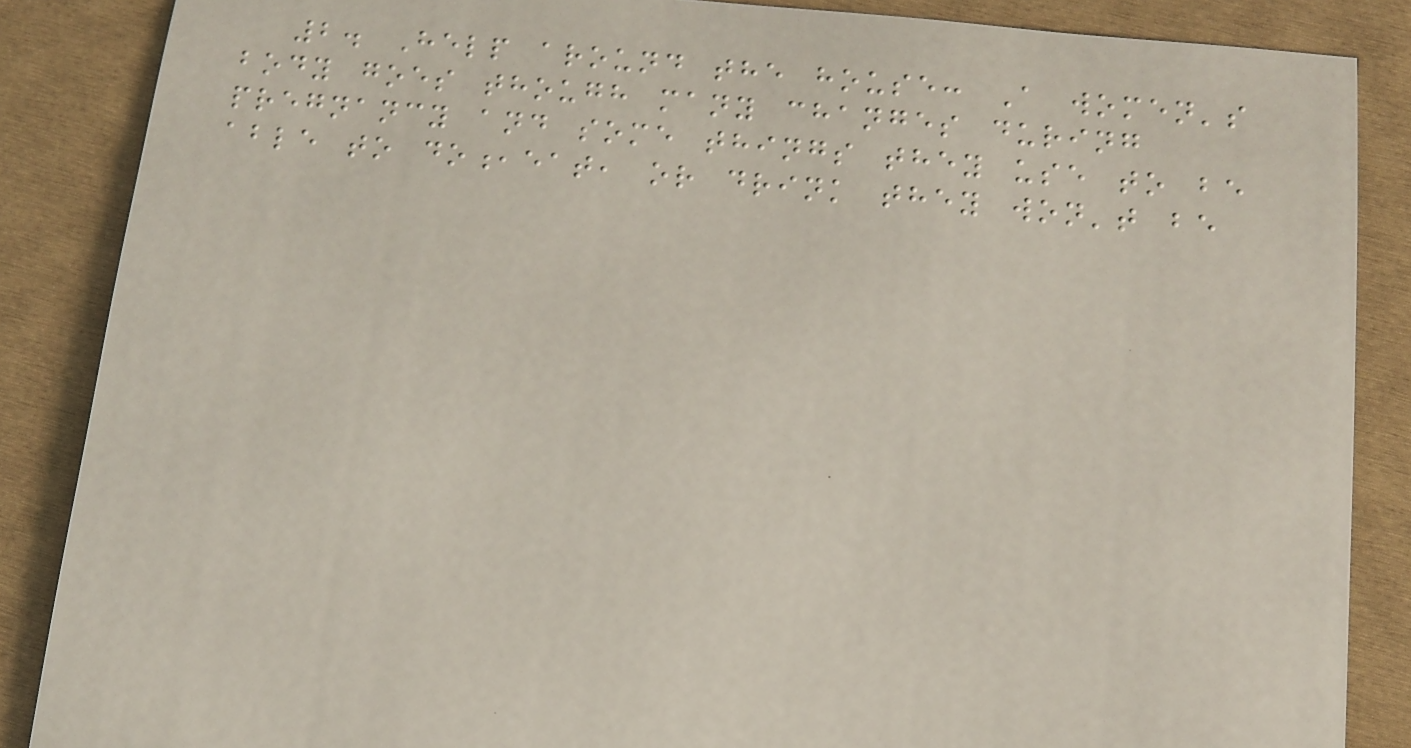2. Help around the house: A women's
body goes though many changes during
pregnancy and some things they use to be
able to do,eat, or drink they won't be
